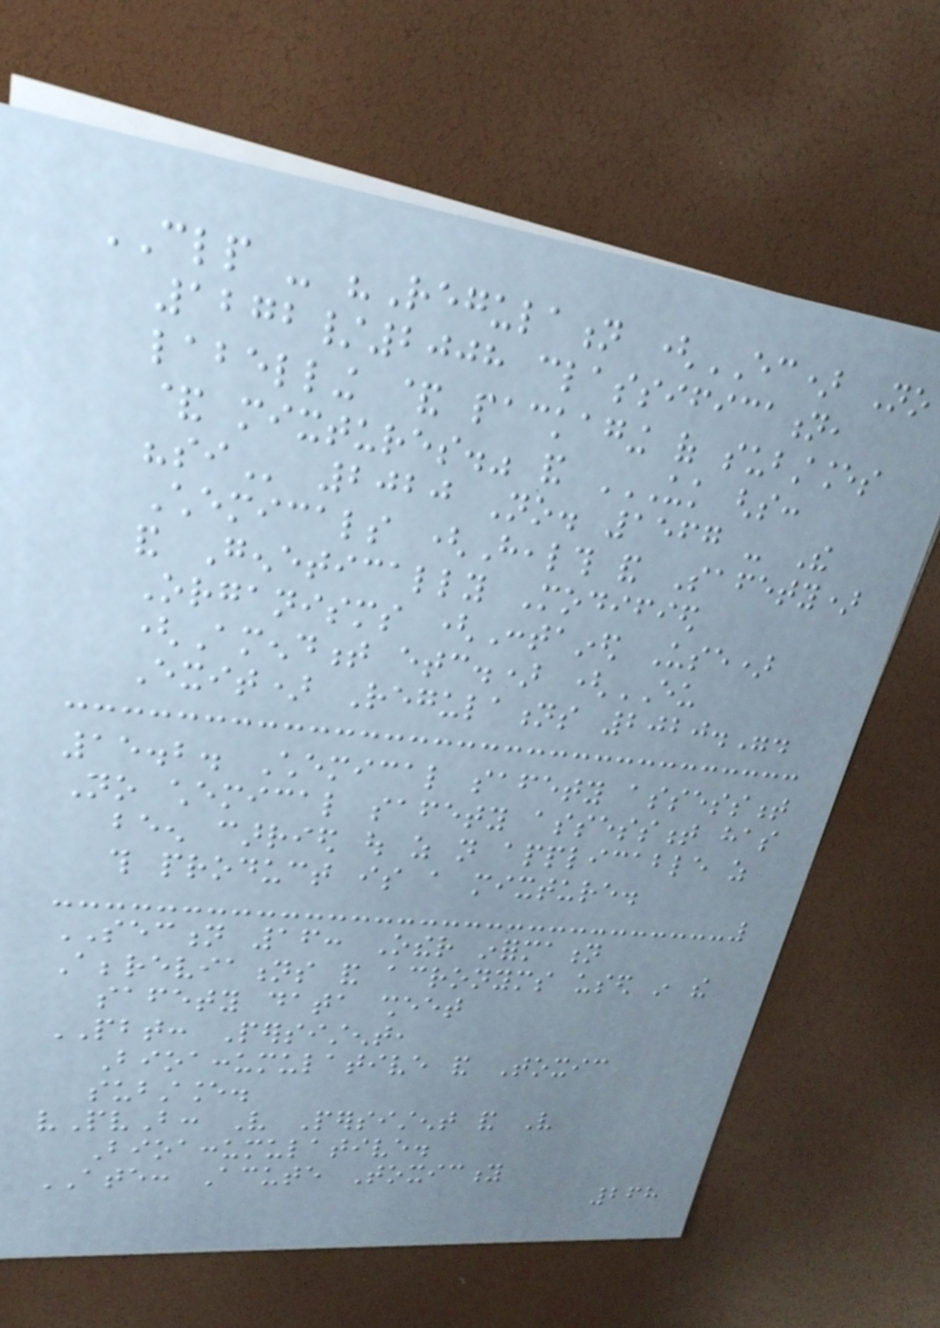CLP - "Regulation (EC) No
1272/2008 classification,
labelling & packaging of substances
& mixtures." and UK GHS:
"SI 2020 No. 1567 - The
Chemicals (Health and Safety)
and Genetically Modified
Organisms (Contained Use)
(Amendment etc.) (EU
Exit) Regulations 2020.".
15.2. Chemical safety assessment
No chemical safety assessment has
been carried out as not applicable as
this product is a mixture.
SECTION 16: Other information
Abbreviations and acronyms used in the
safety data sheet
PBT: Persistent,
Bioaccumulative and Toxic
substance.
vPvB: Very Persistent and Very
Bioaccumulative.
ATE: Acute Toxicity
268
